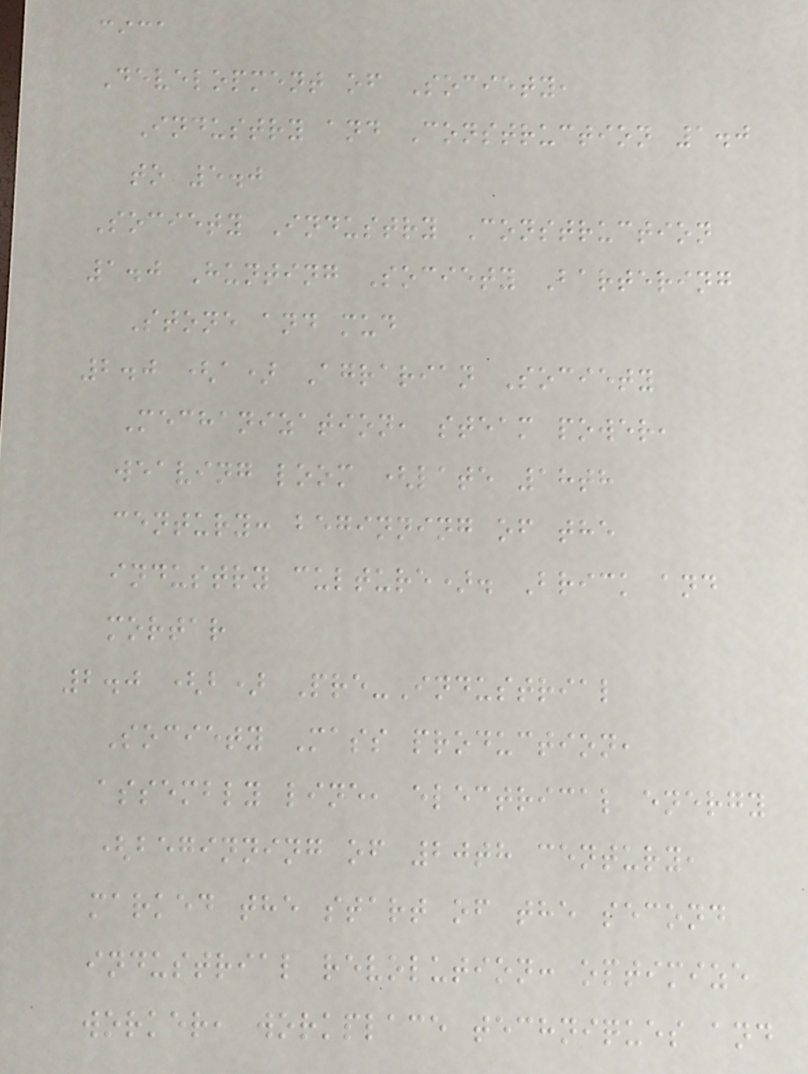cica
Development of Society,
Industry and Construction 1.0
to 5.0
Society Industry Construction
1.0 Hunting Society Bartering
Stone and mud
2.0 (a) Agrarian Society
Mechanization, steam power,
weaving loom (late 18th
century: beginning of the
industry culture). Brick and
mortar
2.0 (b) Pre-Industrial
Society Mass production,
assembly line, electrical energy
(beginning of 20th century,
marked the start of the second
industrial revolution: optimize
worker, workplace techniques and
